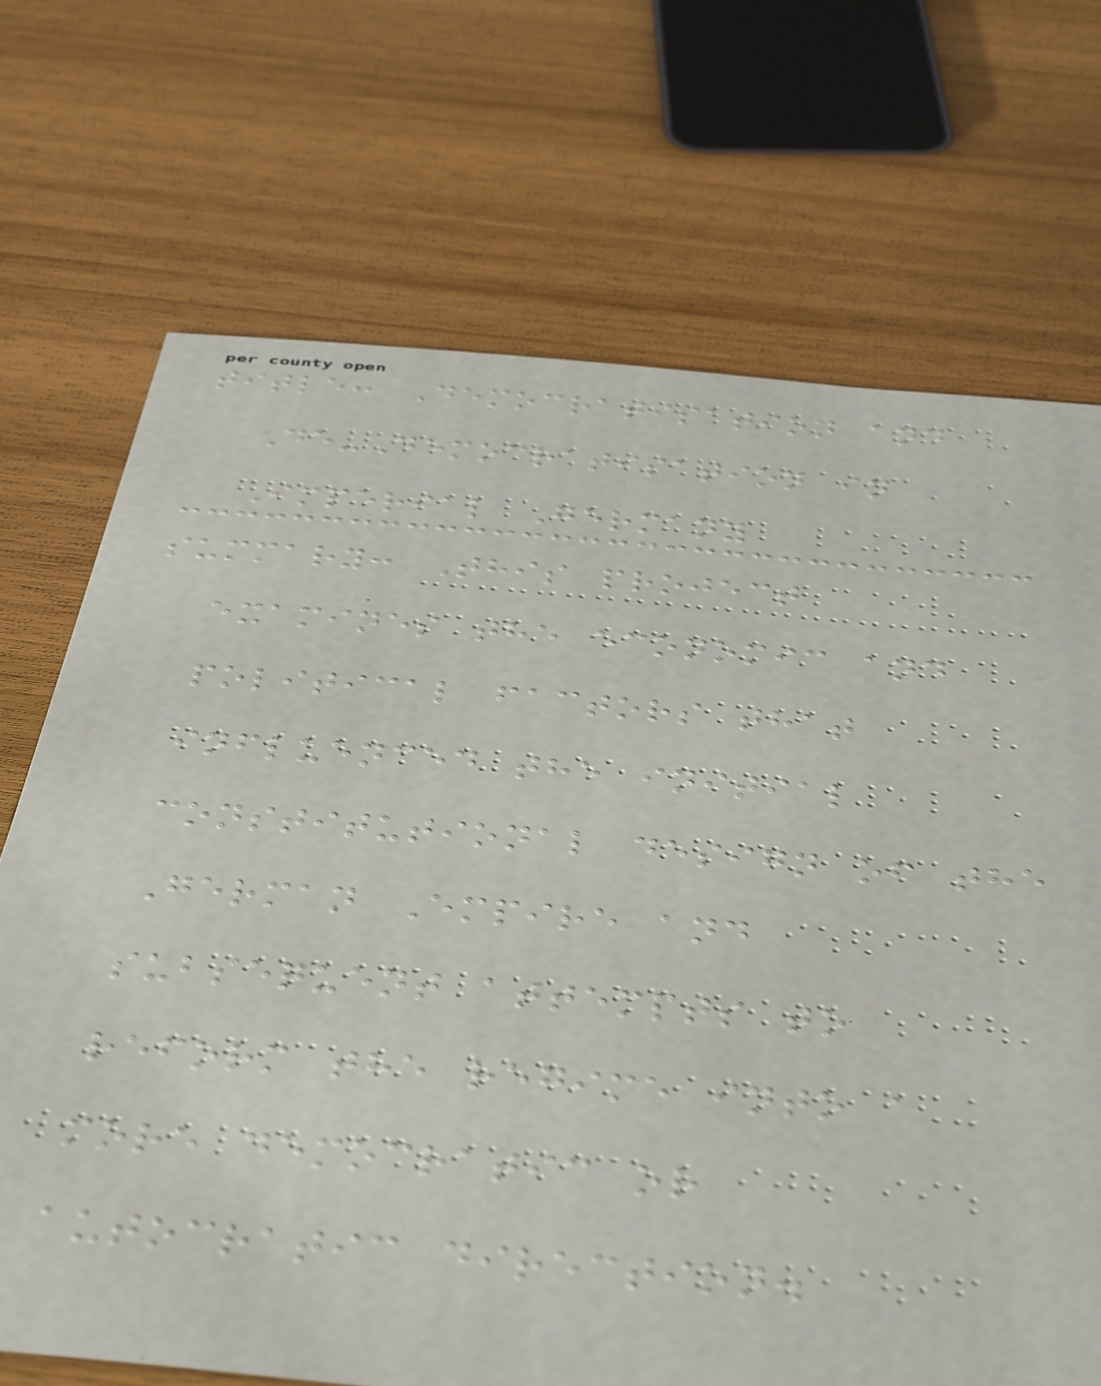title: Democratisation and
De-Democratisation in
Imperial Germany
summary: This project
examines the economic and
political factors that
influenced the initial
constitutional design of the
German Empire and
subsequent attempts to
reform the regime into a
more democratic or
autocratic direction.
